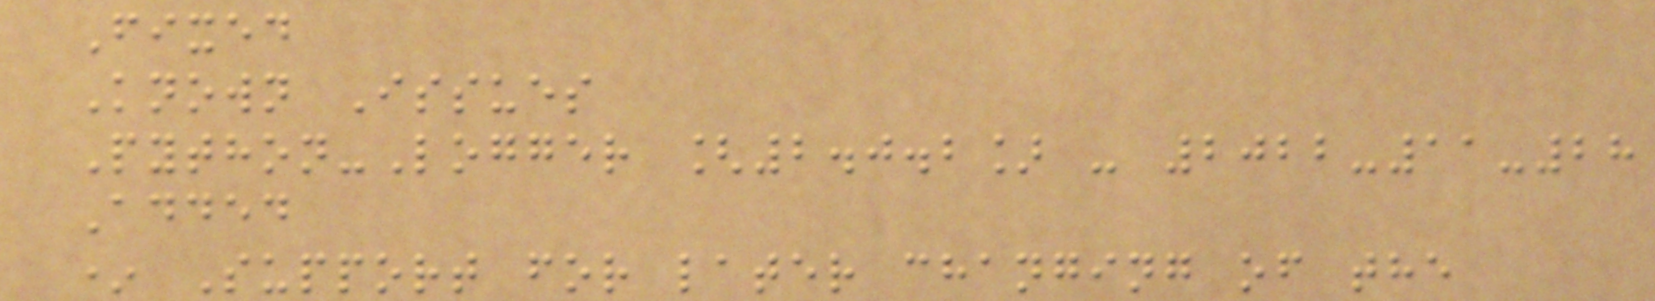Fixed
Known Issues
Python-Logger [2.0.2] - 2022-11-28
Added
* Support for later changing of the
